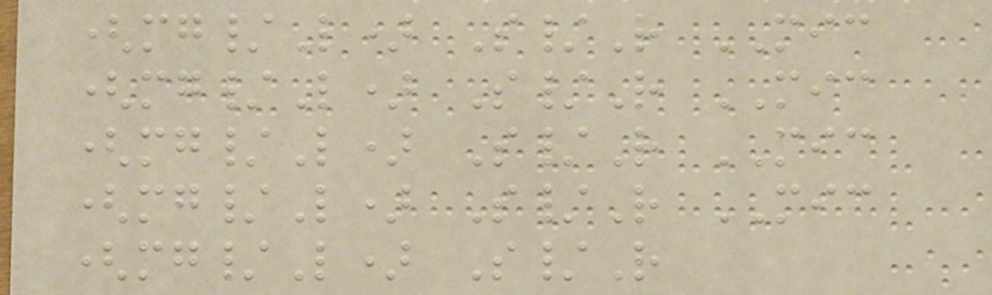(mg/L) S/R MIC
(mg/L) S/R MIC
(mg/L) S/R MIC
(mg/L) S/R MIC
(mg/L) S/R
